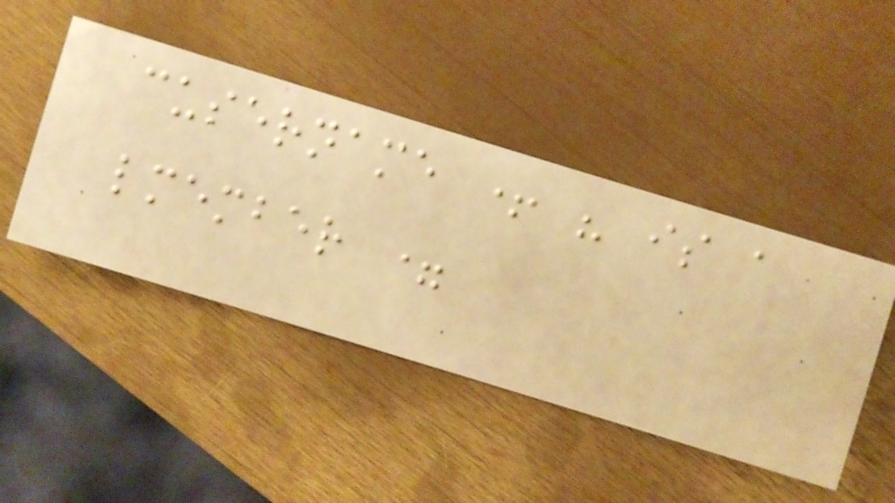cusername + " is a
lmember =
